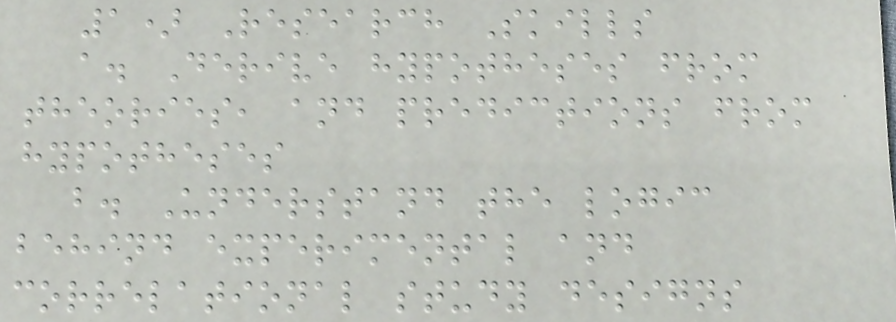1) Research Skills
a. Derive hypotheses from
theories, and predictions from
hypotheses
b. Understand the logic
behind experimental and
correlational study designs
